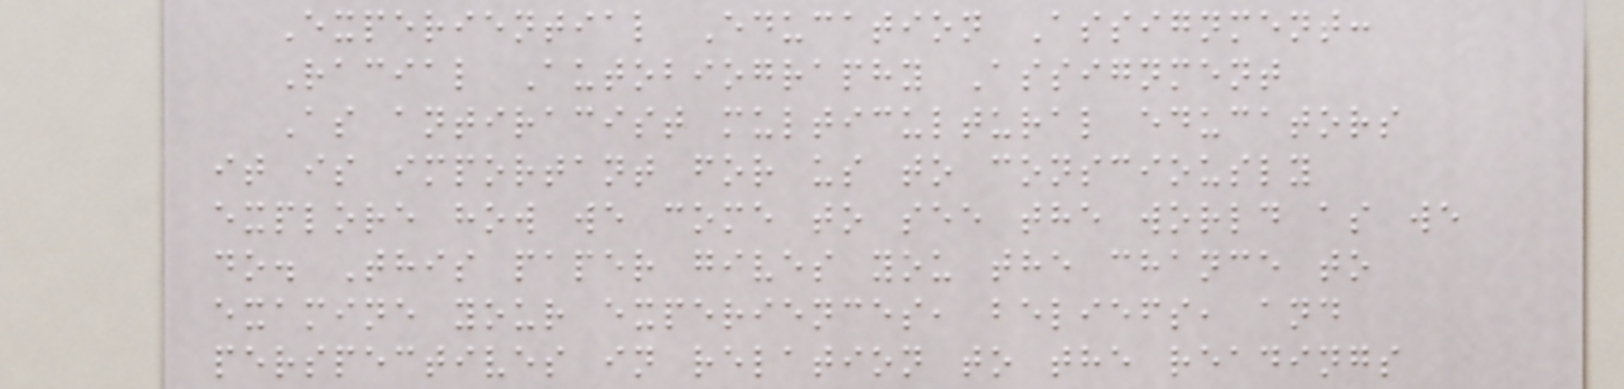Experiential Education Assignment:
Racial Autobiography Assignment
As antiracist multicultural educators
it is important for us to consciously
explore how we come to see the world as we
do. This paper gives you the chance to
examine your experiences, beliefs, and
perspectives in relation to the readings
